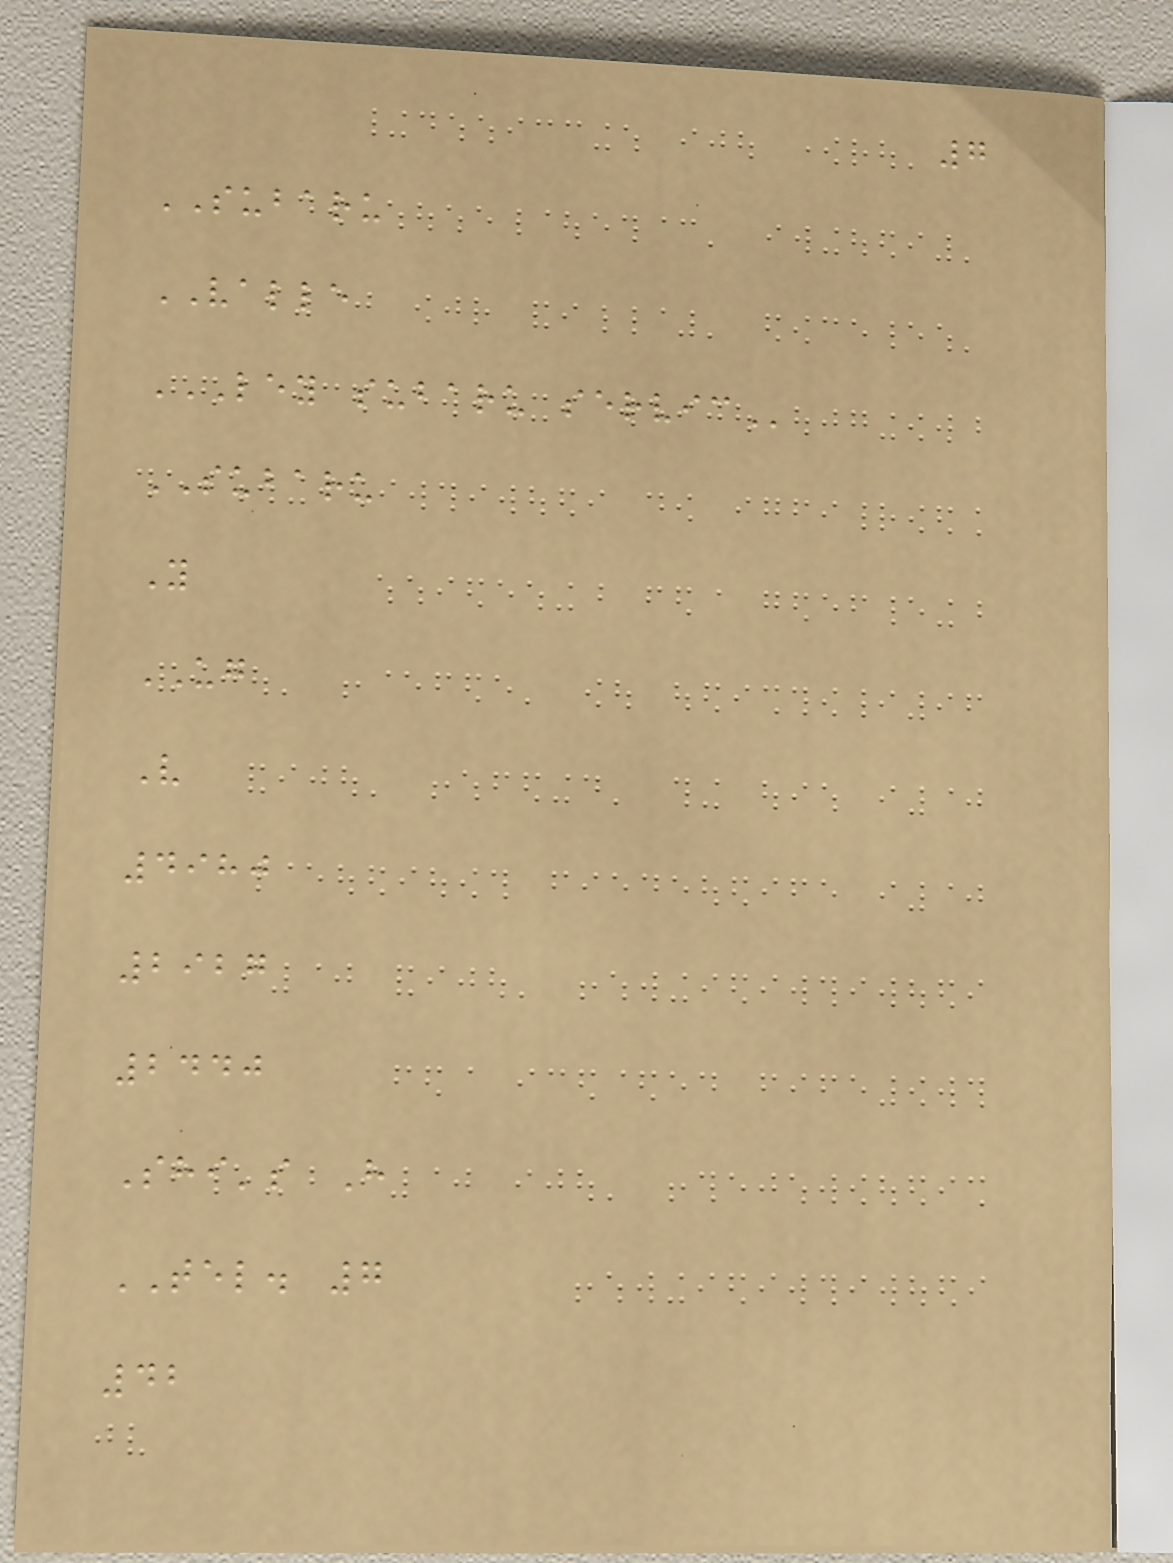7
SUBARU
VALLE
LEY SUBARU SERVIC
SUBARU
Y
UG
V
4980
2927
2440
Shi's H
TEL. 7
42
